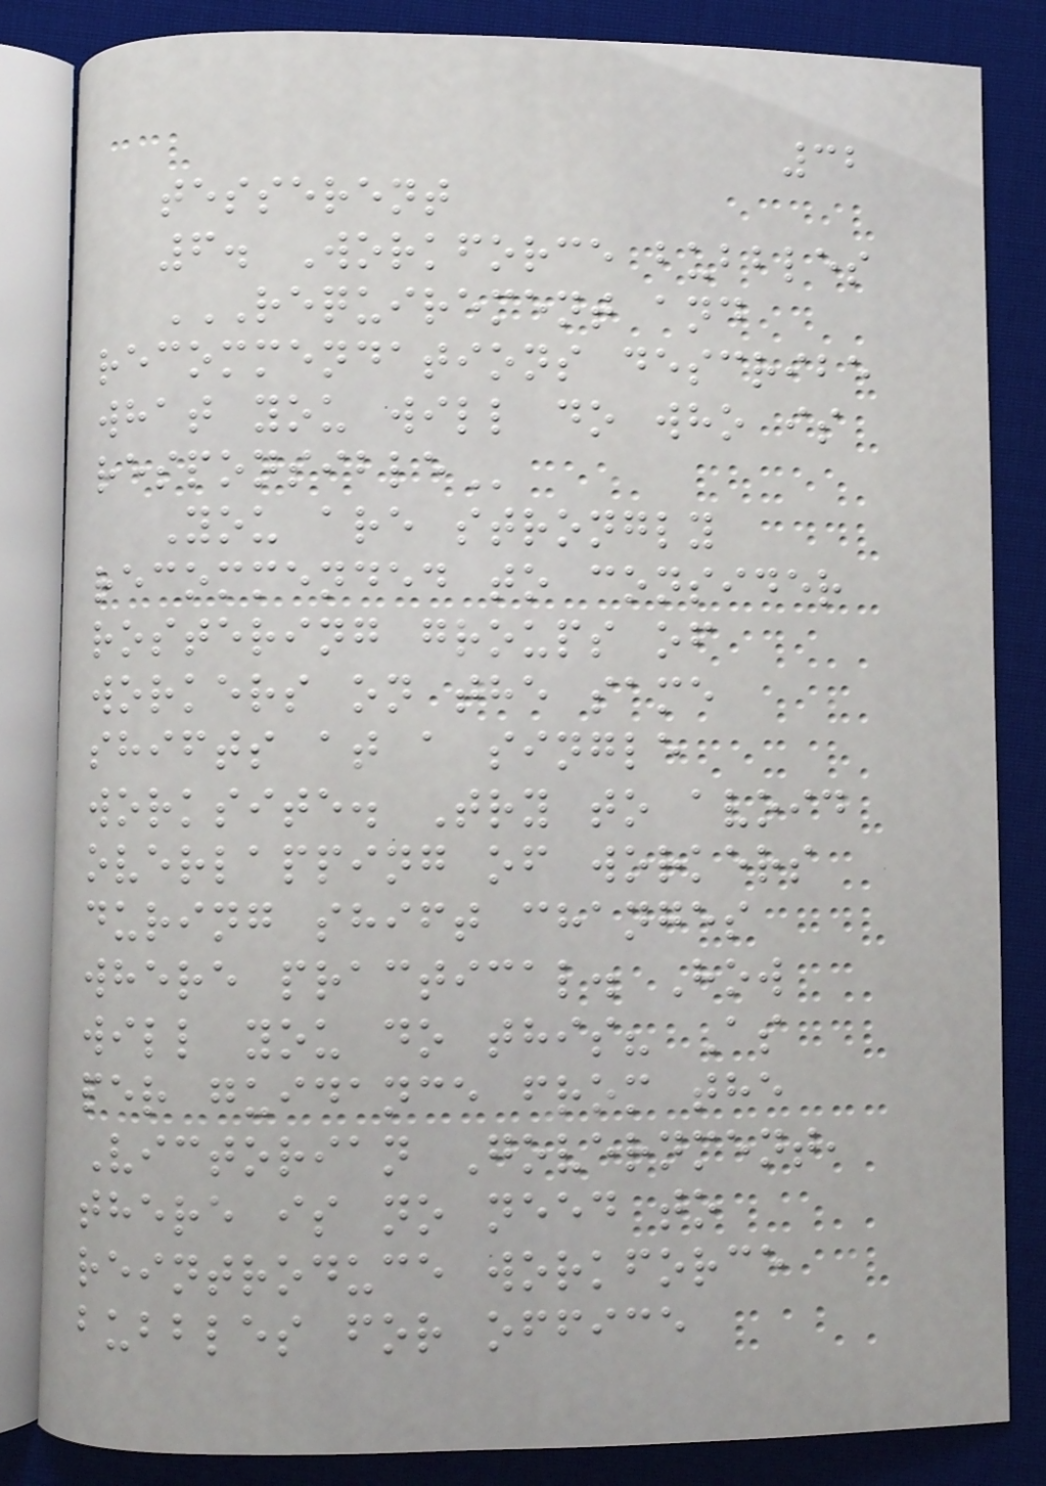32
tesserent
6. Workforce bubbles
REQUIREMENT AND
RECOMMENDATIONS DESCRIBE
WHAT YOU WILL DO WHO IS
RESPONSIBLE
You are strongly
recommended to consider
rostering groups of
workers on the same
shifts at a single
worksite. Try to avoid
overlapping of workers
during shift changes
where practical. How
will you do this? As
per guidance from the
Victorian Government,
there is no need to
reintroduce workforce
bubbles for office
